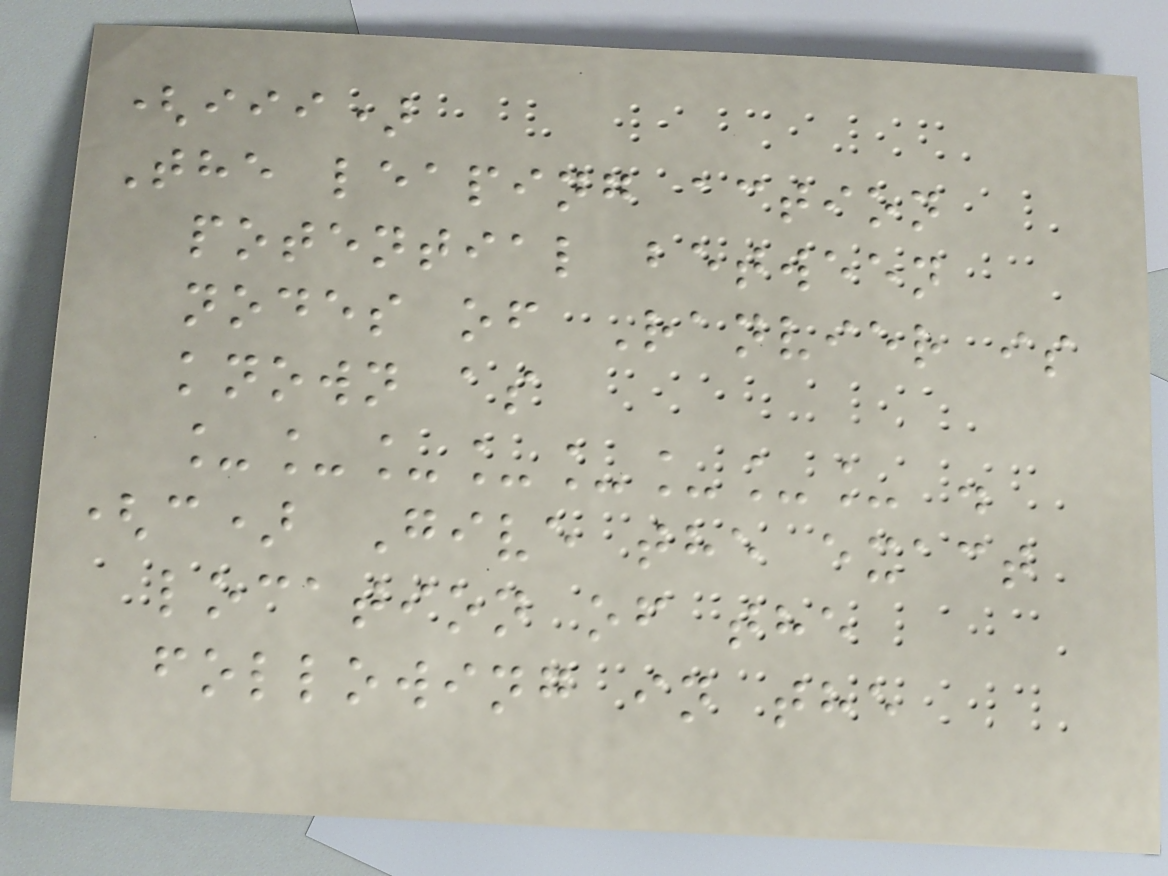(iii)
The leaping action
potential between
nodes of Ranvier is
known as
________ .
(c) Give the exact
location of the
following in the
